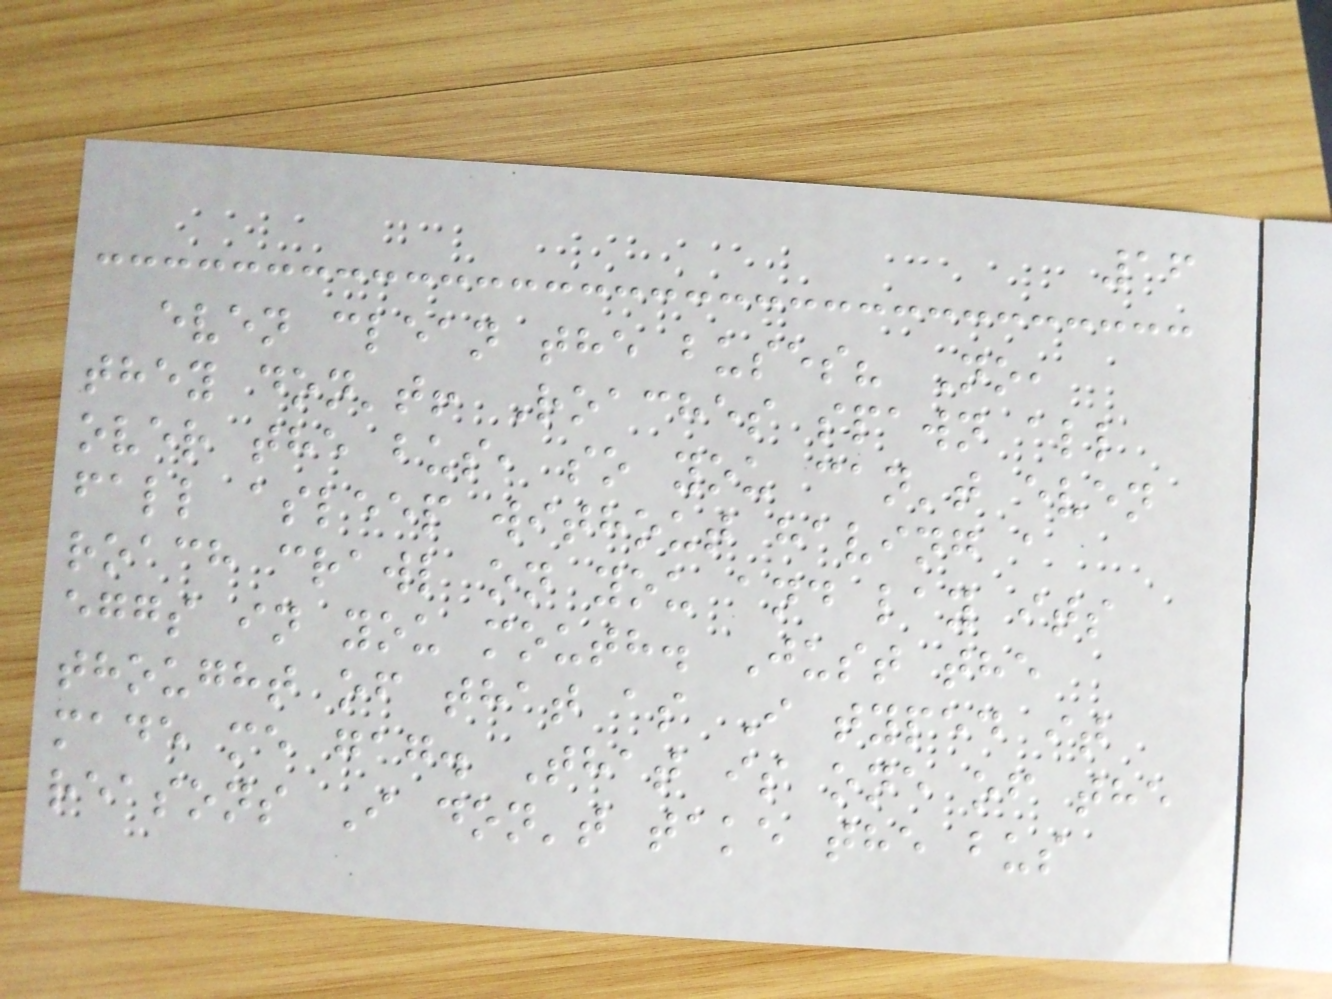16
even clean the buses? No,
they don't! Roaches spawn all
over the bus, so you can't even
fall asleep without having a
roach crawl on you and lay its
eggs in you mouth. Just the
thought of that as I typed it
made me gag. That is one of the
reasons I don't take the bus
